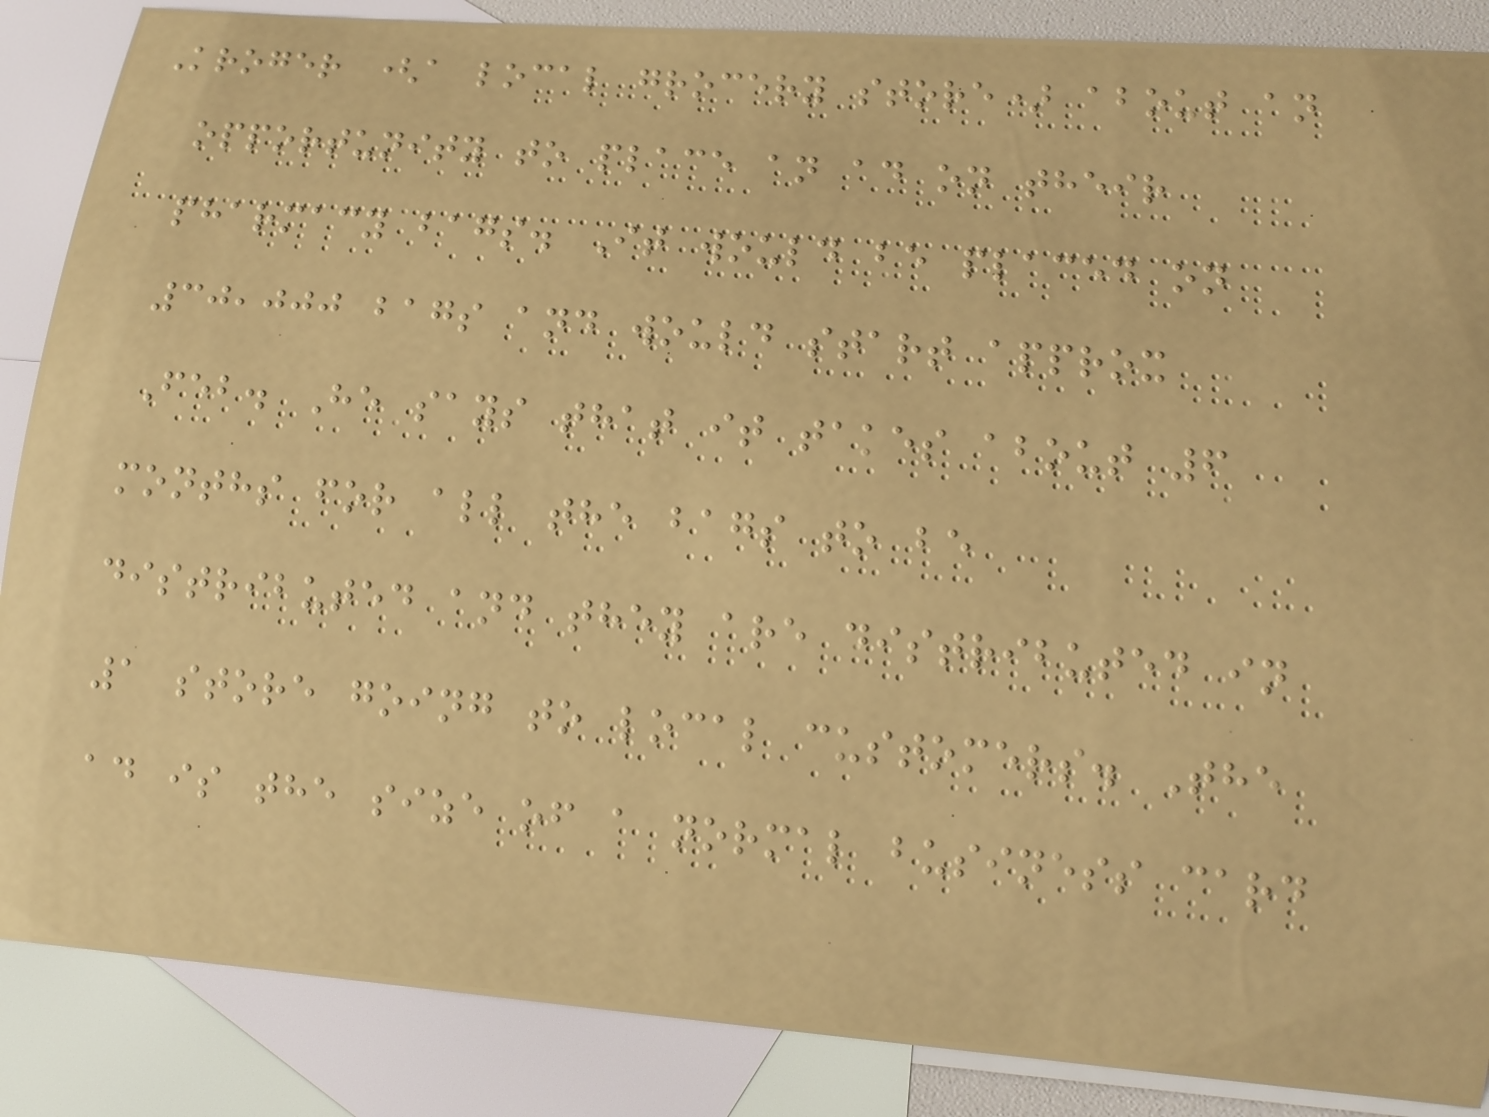Kroger (a local grocery store) about an
opportunity to place an ad on their
pharmacy bags. It would be placed on
30,000 bags and would start approx
Feb. He says that it takes about 6
months for all the bags to be
distributed and they are distributed in
1 store going to local customers. The
ad is the size of a normal business card
